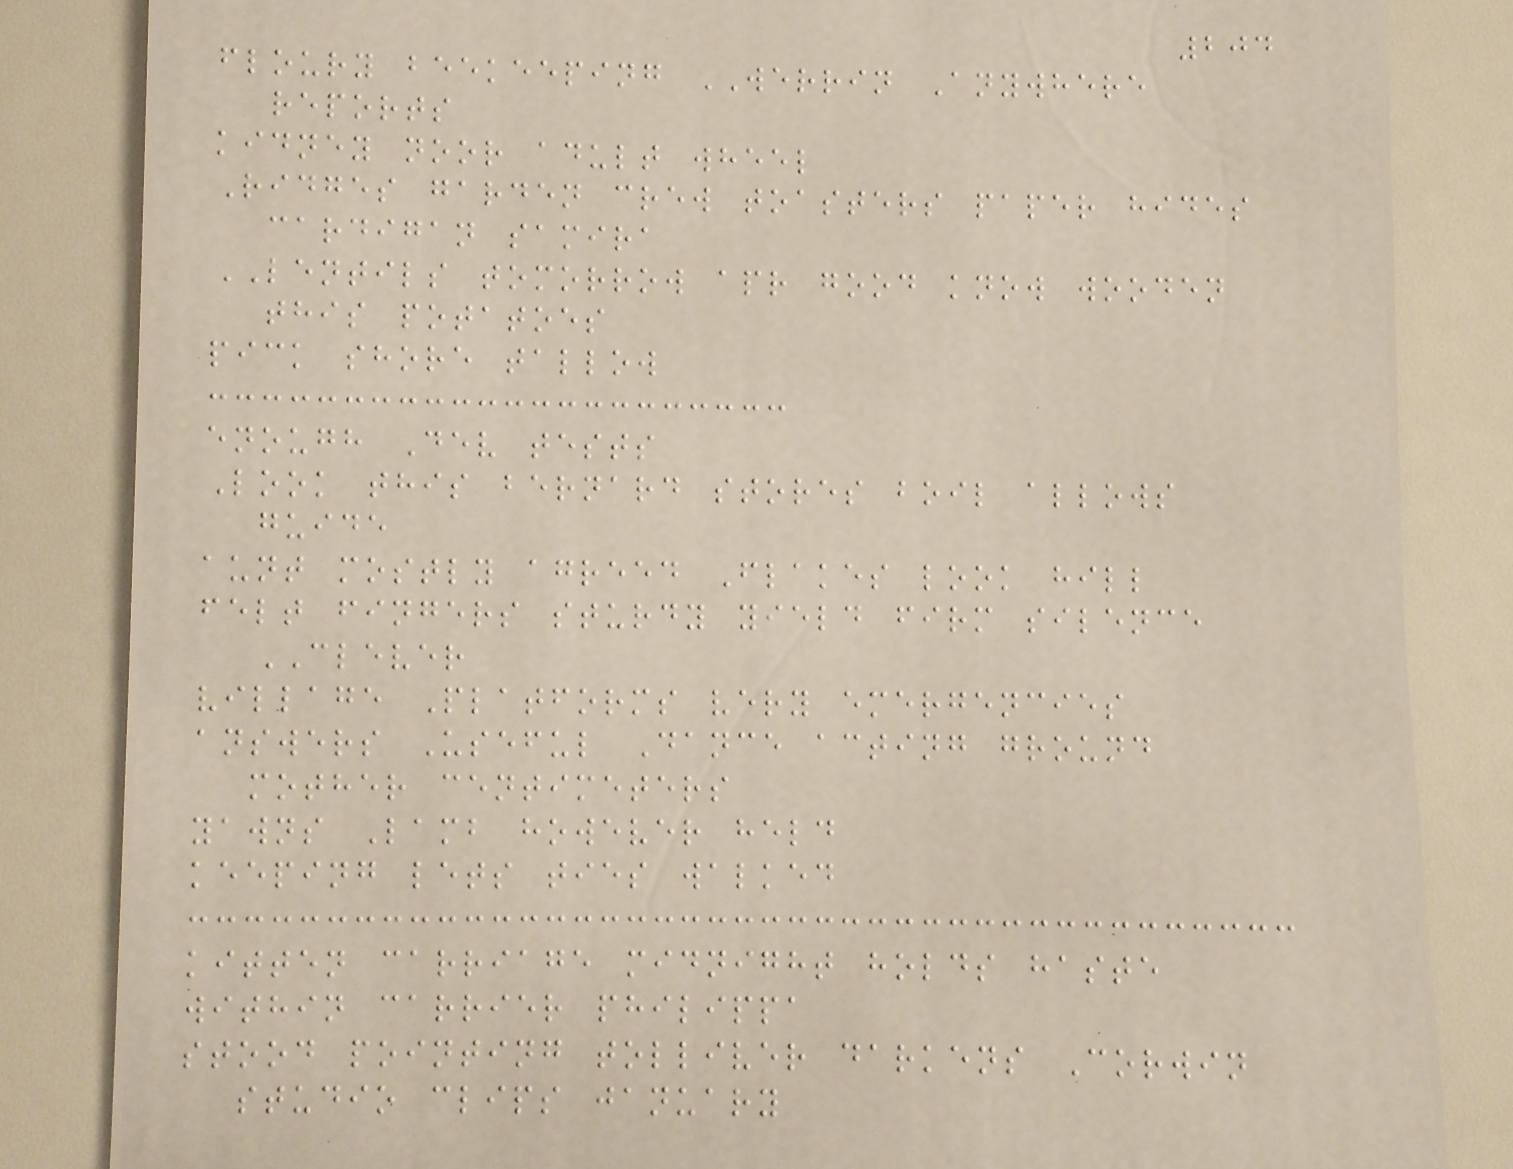204
floury beekeeping WERRIN Anywhere
reports
kidney noor adult wheel
Ridges garden crew toasters paper hides
cardigan samira
LENTILS tomorrow apr good know wooden
this potatoes
pick shore tallow
enough Dev tests
Look this bernard stores boil allows
guide
aunt mostly agreed Flakes look hill
felt fingers sturdy yield firm silence
CLEVER
village Platforms very emergencies
answers Useful Dance acting ground
mother centimeters
yawns Lamb however held
keeping lets ties walked
kitten carriage midnight holds haste
within carrier philippa
stood pointing tolliver darkens Corwin
studio clips january
